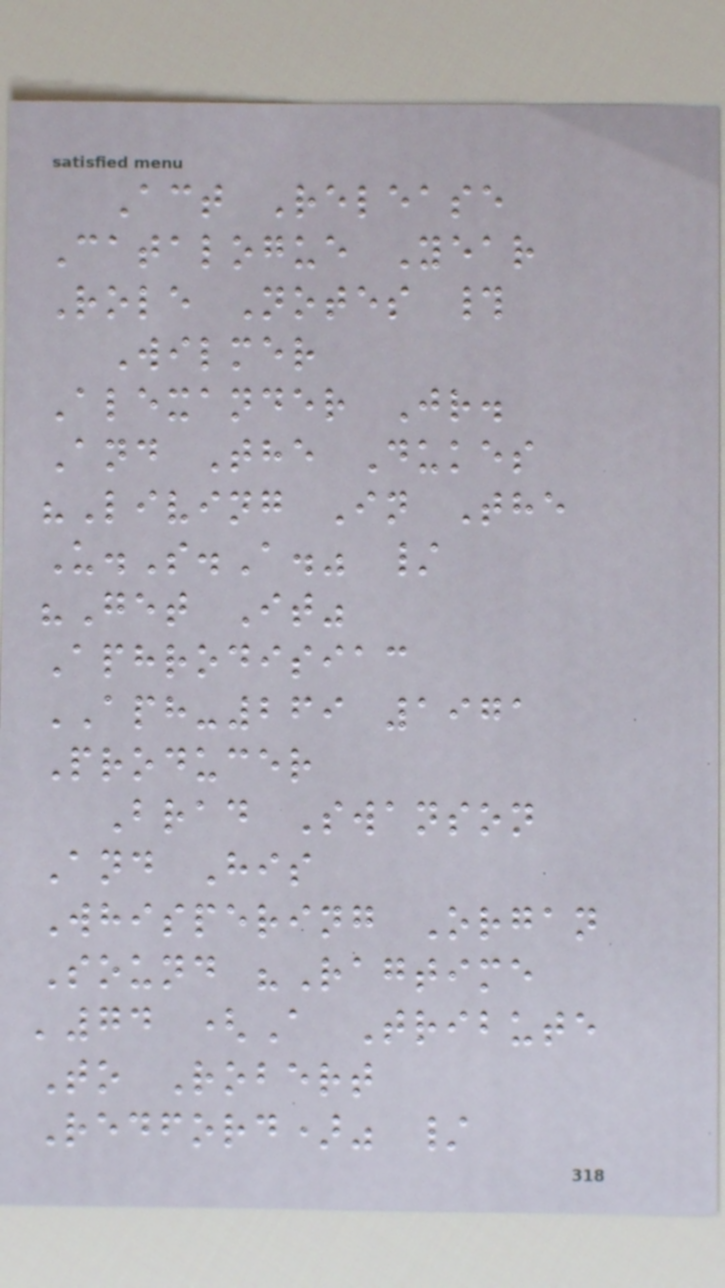Act Release
Catalogue Year
Role Notes #
Wilmer
Alexander Jr.
And The Dukes
"Living In The
U.S.A." /
"Get It"
Aphrodisiac
APH-269 1971
Producer
Brad Swanson
And His
Whispering Organ
Sound "Ragtime
'74 (A Tribute
To Robert
Redford)" /
